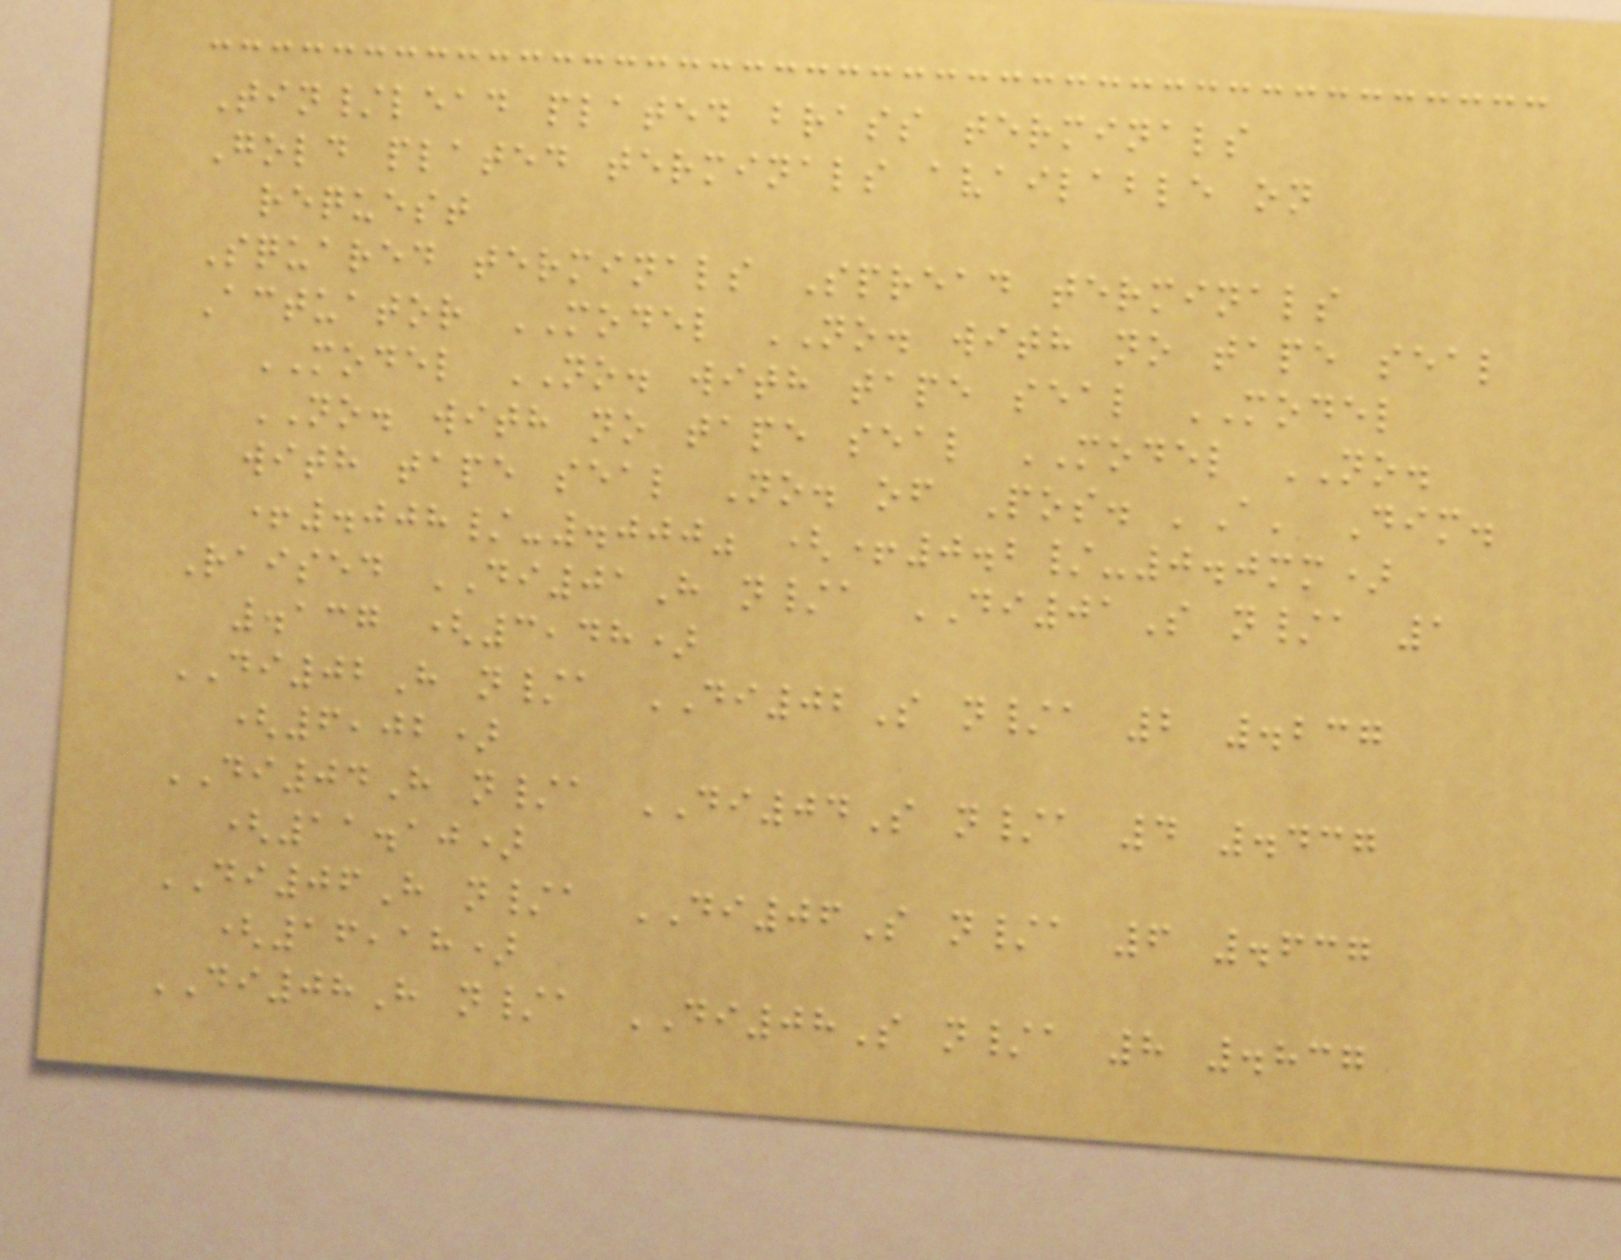Tin/lead plated brass terminals
Gold plated terminals available on
request
Squared terminals Spread terminals
Actuator MODEL NO. with no tape seal
MODEL NO. with tape seal MODEL
NO. with no tape seal MODEL NO.
with tape seal No. of Pos. 'A' Dim.
+.008/-.000" (+0.2/-0.0mm)
Raised DI01H n/a DI01S n/a 1
.137 (3,48)
DI02H n/a DI02S n/a 2 .237
(6,02)
DI04H n/a DI04S n/a 4 .437
(11.10)
DI06H n/a DI06S n/a 6 .637
(16,18)
DI08H n/a DI08S n/a 8 .837
